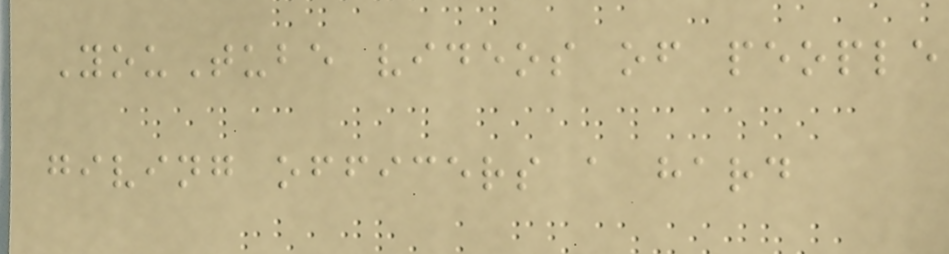YouTube videos of people
giving officers a hard
